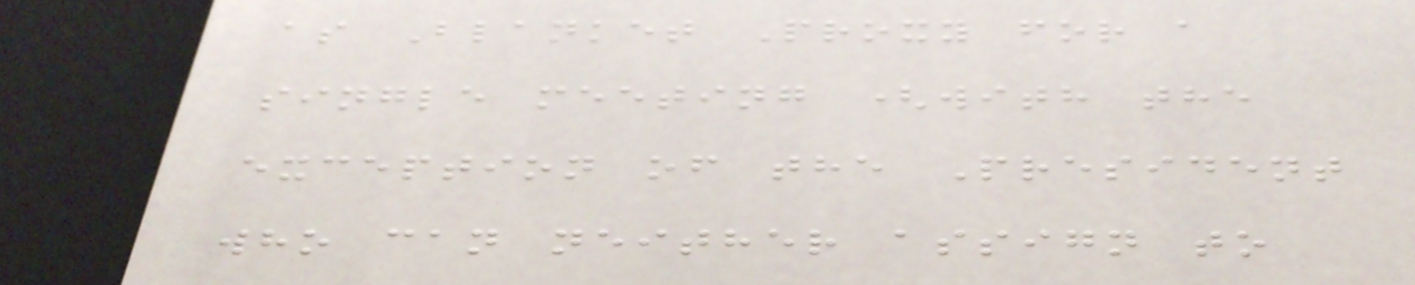as Blanket Proxy for a
single meeting (with the
exception of the President
who can neither assign to
